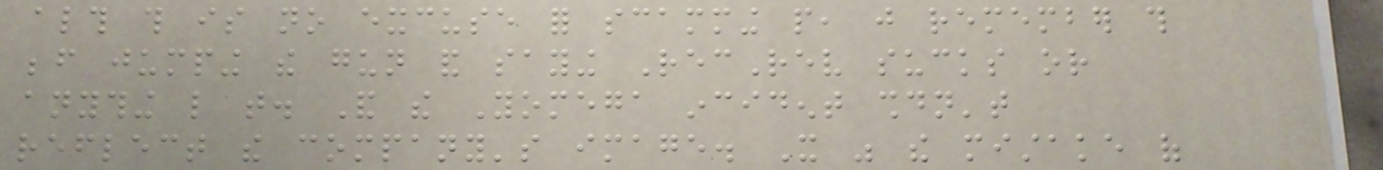although this is no excuse for scamming people, just remember this
before jumping the gun and saying RecRev sucks or
anything like that. And the Yomega incident shouldn't
reflect the company's image. It was the mistake of
